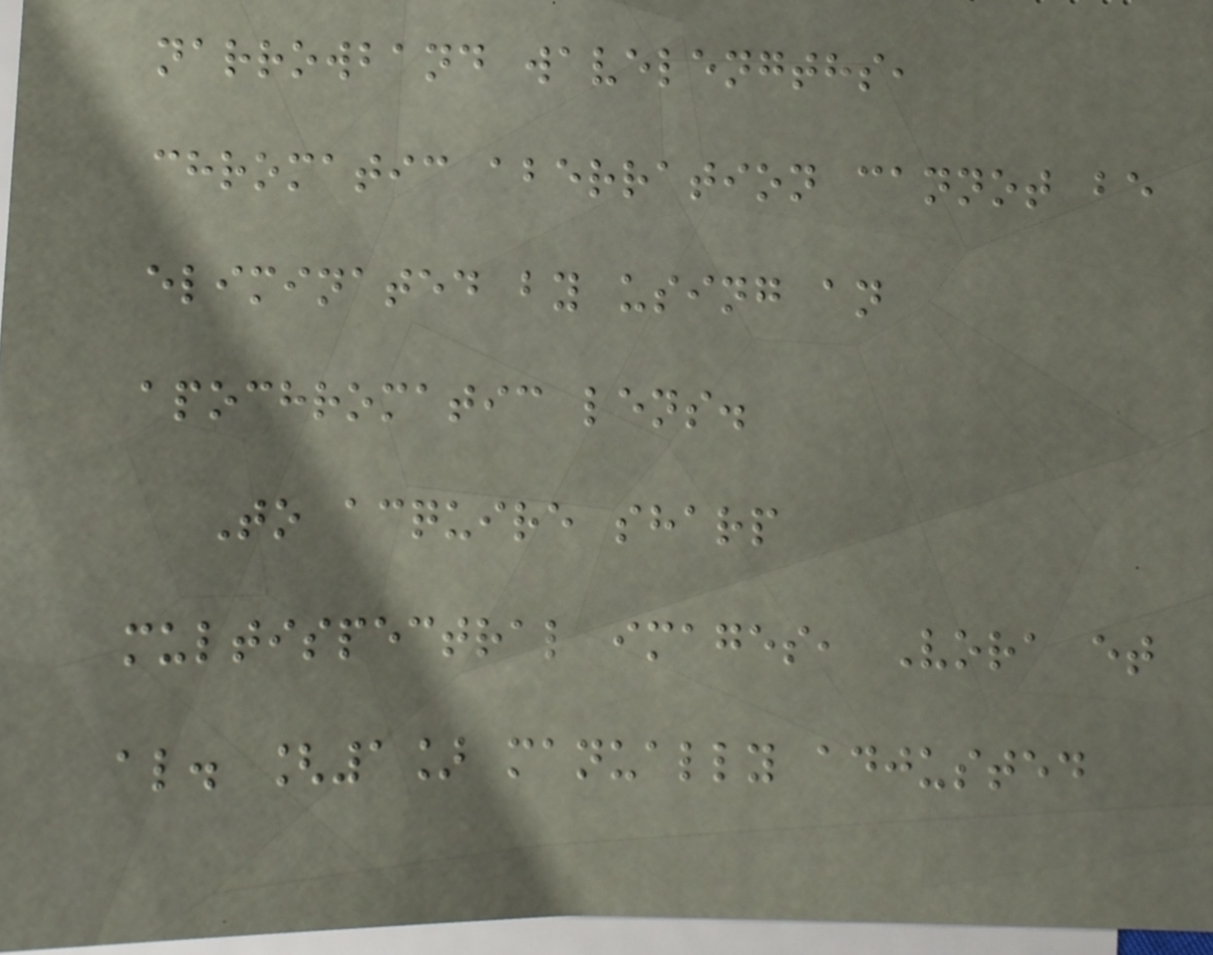narrowband wavelengths,
chromatic aberration cannot be
eliminated by using an
apochromatic lens.
To acquire sharp
multispectral images, Vora et
al. [1] manually adjusted
